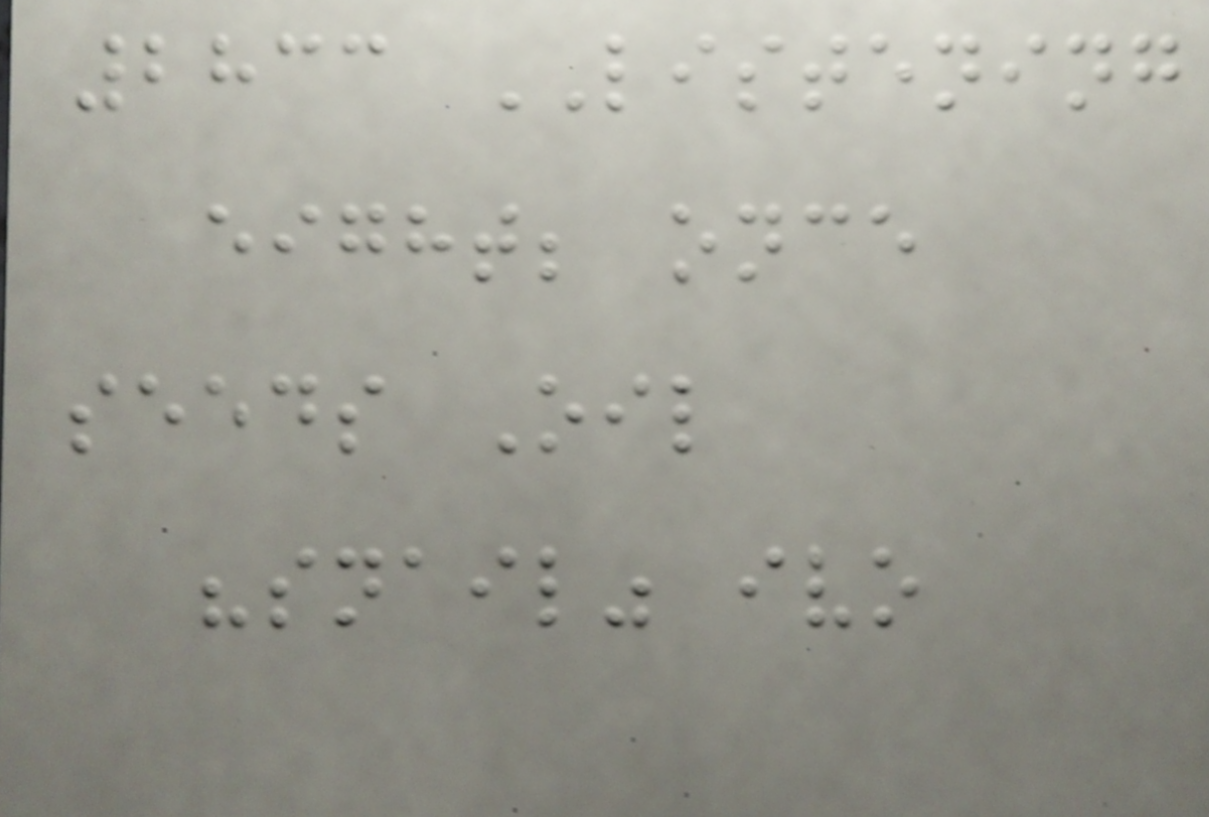2833 LISTENING
eight; once
seeds Oil
"snail" ivo
